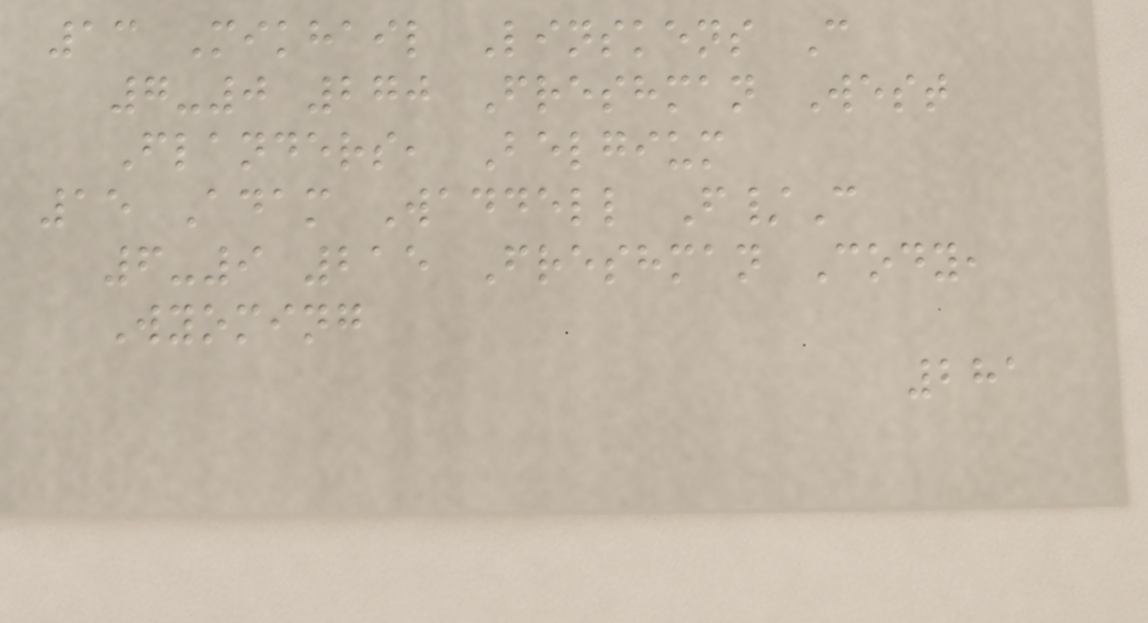13 Mikhail Linskens C
7-0 270 Freshman West
Flanders, Belgium
15 Adam Waddell F/C
6-9 215 Freshman Cody,
Wyoming
281
